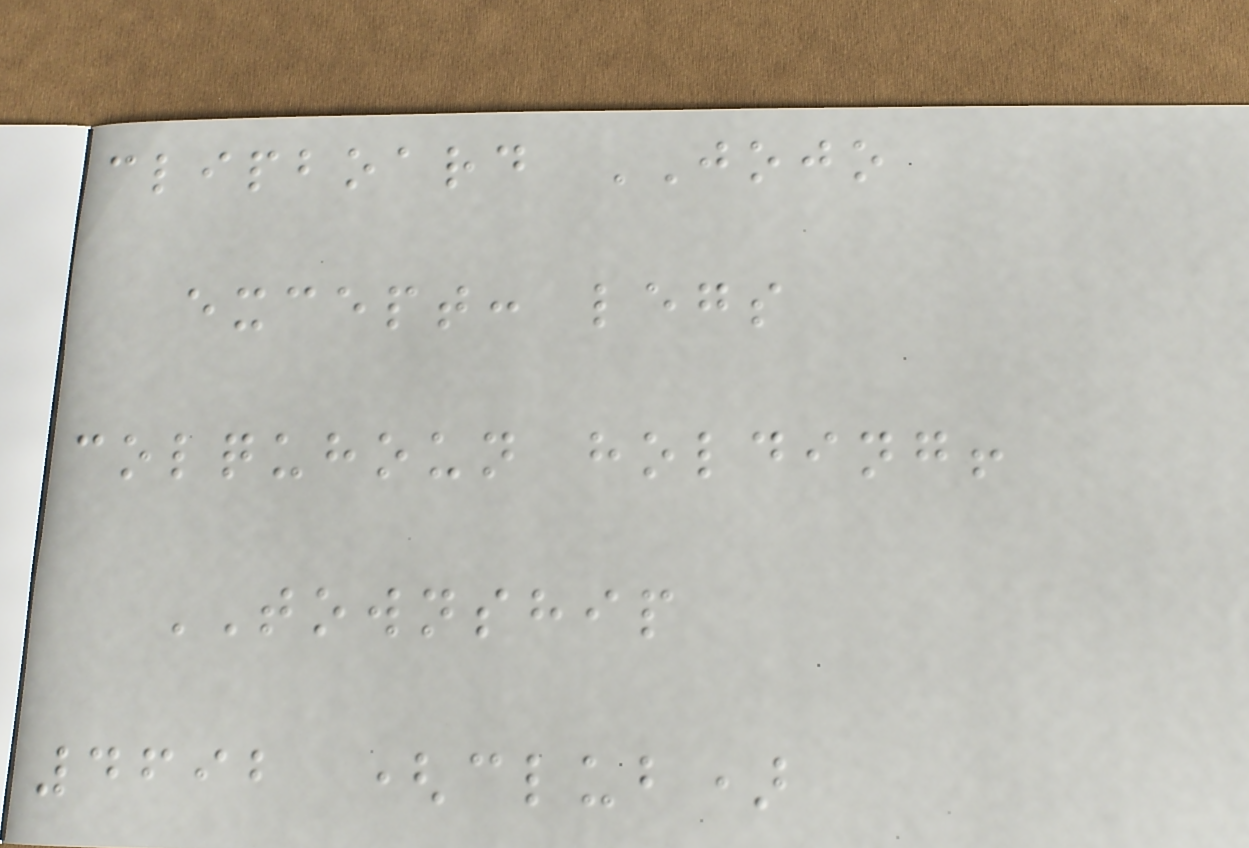clipboard JOJO
except: legs
colquhoun holding!
TOWNSHIP
4692 (club)
